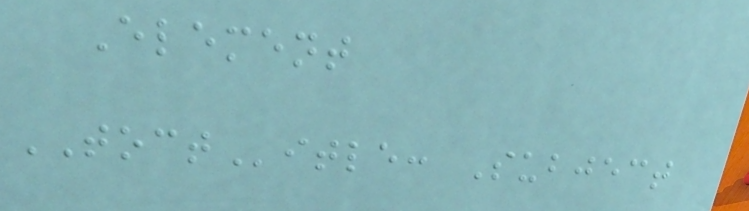Element
TOCTitle: Subject
